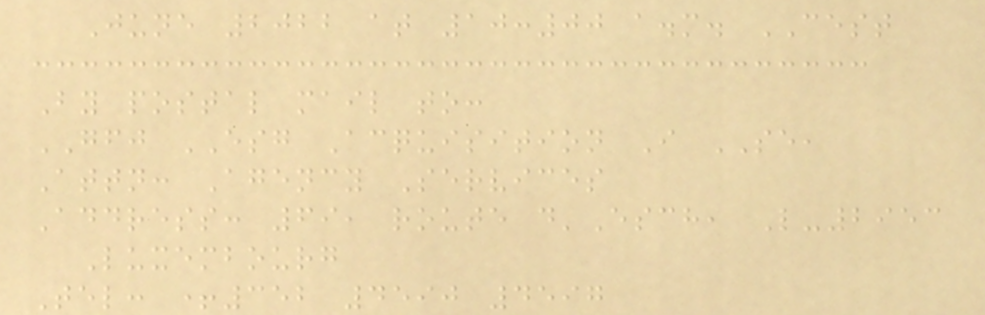June 2022 at 10:00 a.m. CEST
By postal mail to:
GFJ ESG Acquisition I SE,
Attn: Agency Services
Address: 69, route d'Esch, L-2953
Luxembourg
Tel: +352 4590 4597
